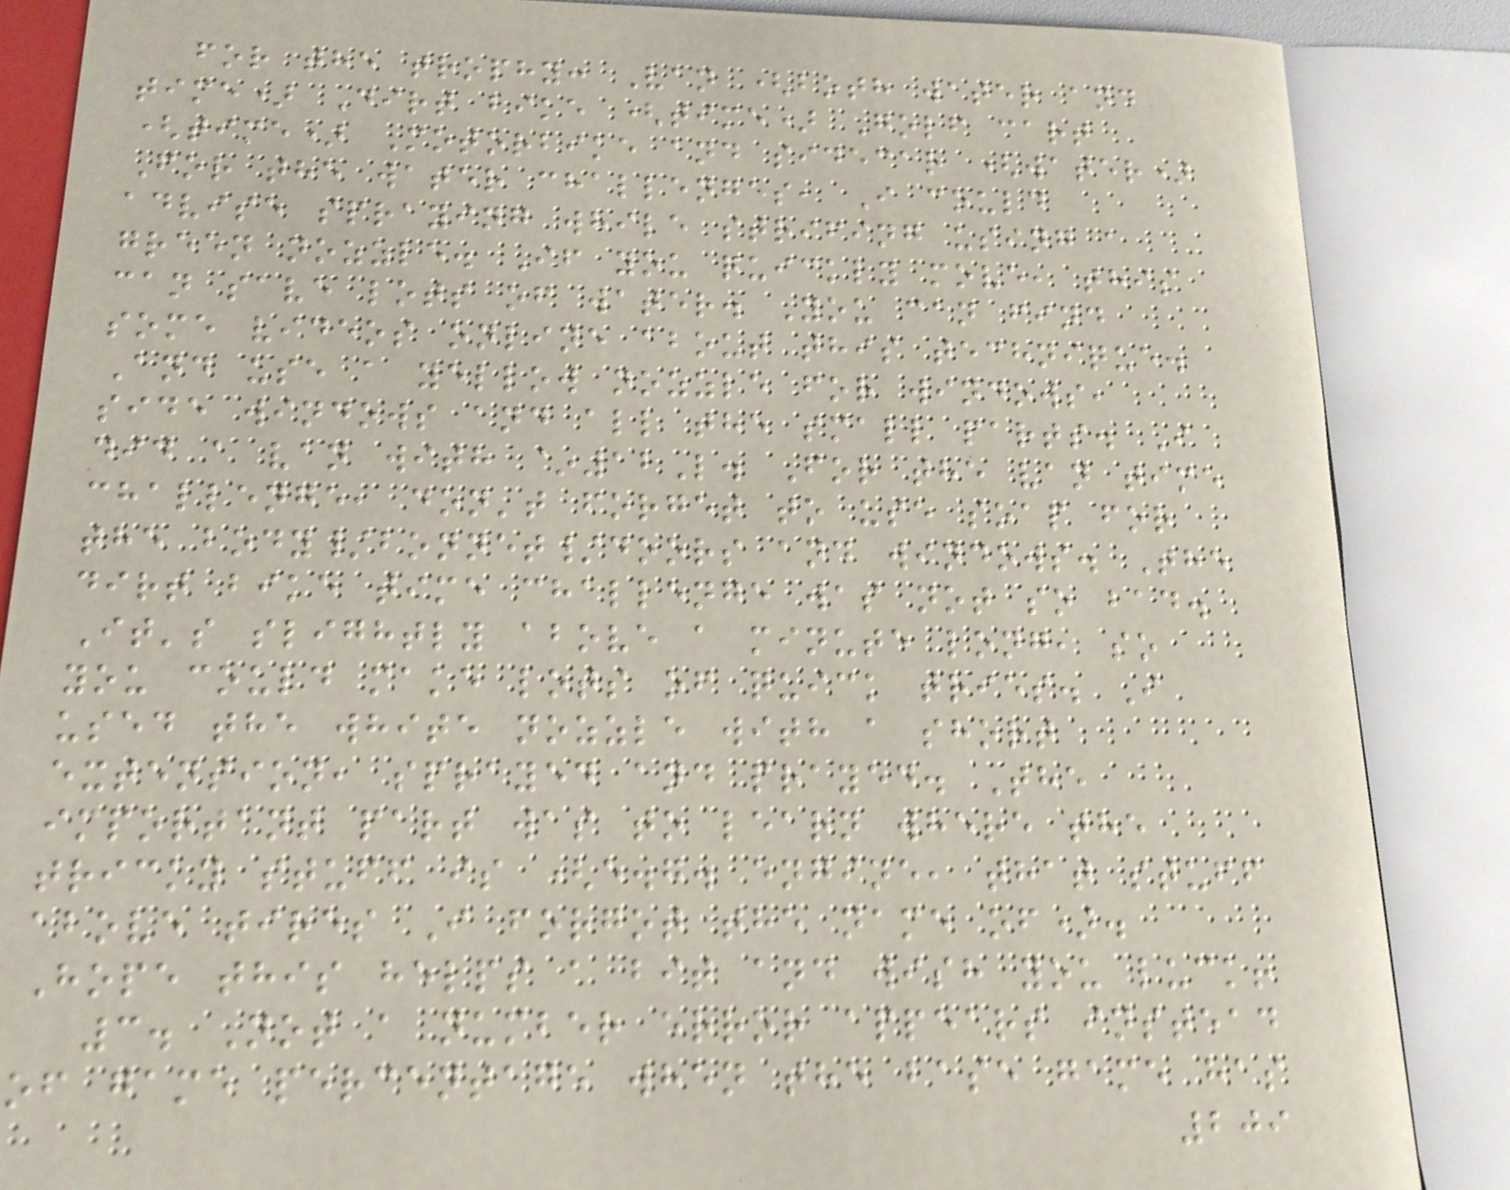for the trophy: Van (both water and
time) Dirt bike (time) Golf cart
(time) Motorbike and sidecar (water)
For the water challenges, I could
advise spraying while strifing using a
green nozzle. If you quickly move, this
can save lots of water. You can find
some videos online about this technique.
And use a yellow nozzle for windows,
side windows and all the small parts. I
did a van with ~12L. For the van time
challenge, don't forget to use soap for
the body/bonnet/doors and windows. The
dirt bike time challenge was not so bad.
It's slightly above a minute long, so
you could make lots of quick tries. I
used the white nozzle with a short
extension, sprayed and prayed. The
important part was to learn where the
tricky stuff is (e.g. engine, that stuff
above tires I forgot the name of).
Hope this helps a bit and wish you luck!
3. Not a number error appears instead
of game percentage when the base game has
209
